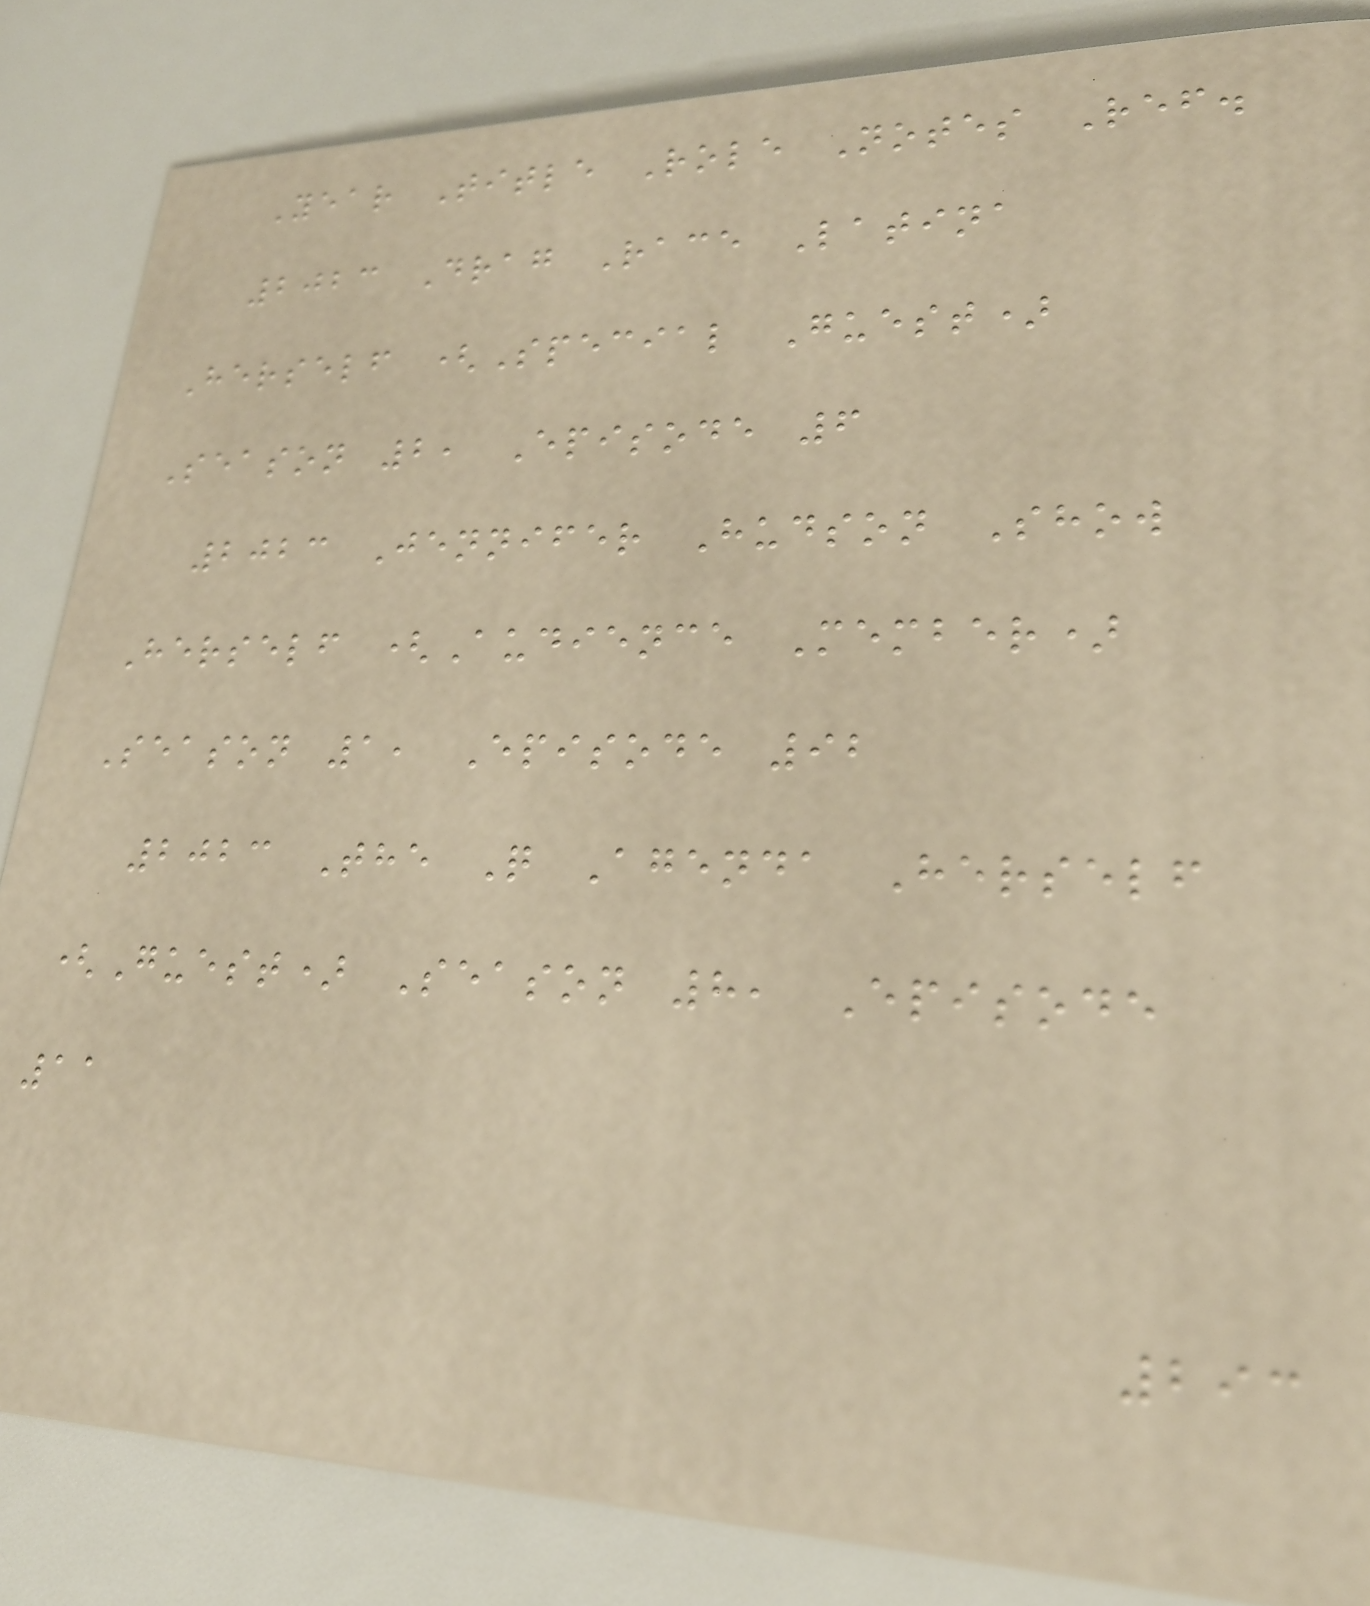Year Title Role Notes Ref.
2023 Drag Race Latina
Herself (Special Guest)
Season 2, Episode 6
2023 Jennifer Hudson Show
Herself (Audience Member)
Season 1, Episode 92
2023 The Q Agenda Herself
(Guest) Season 8, Episode
11
293
